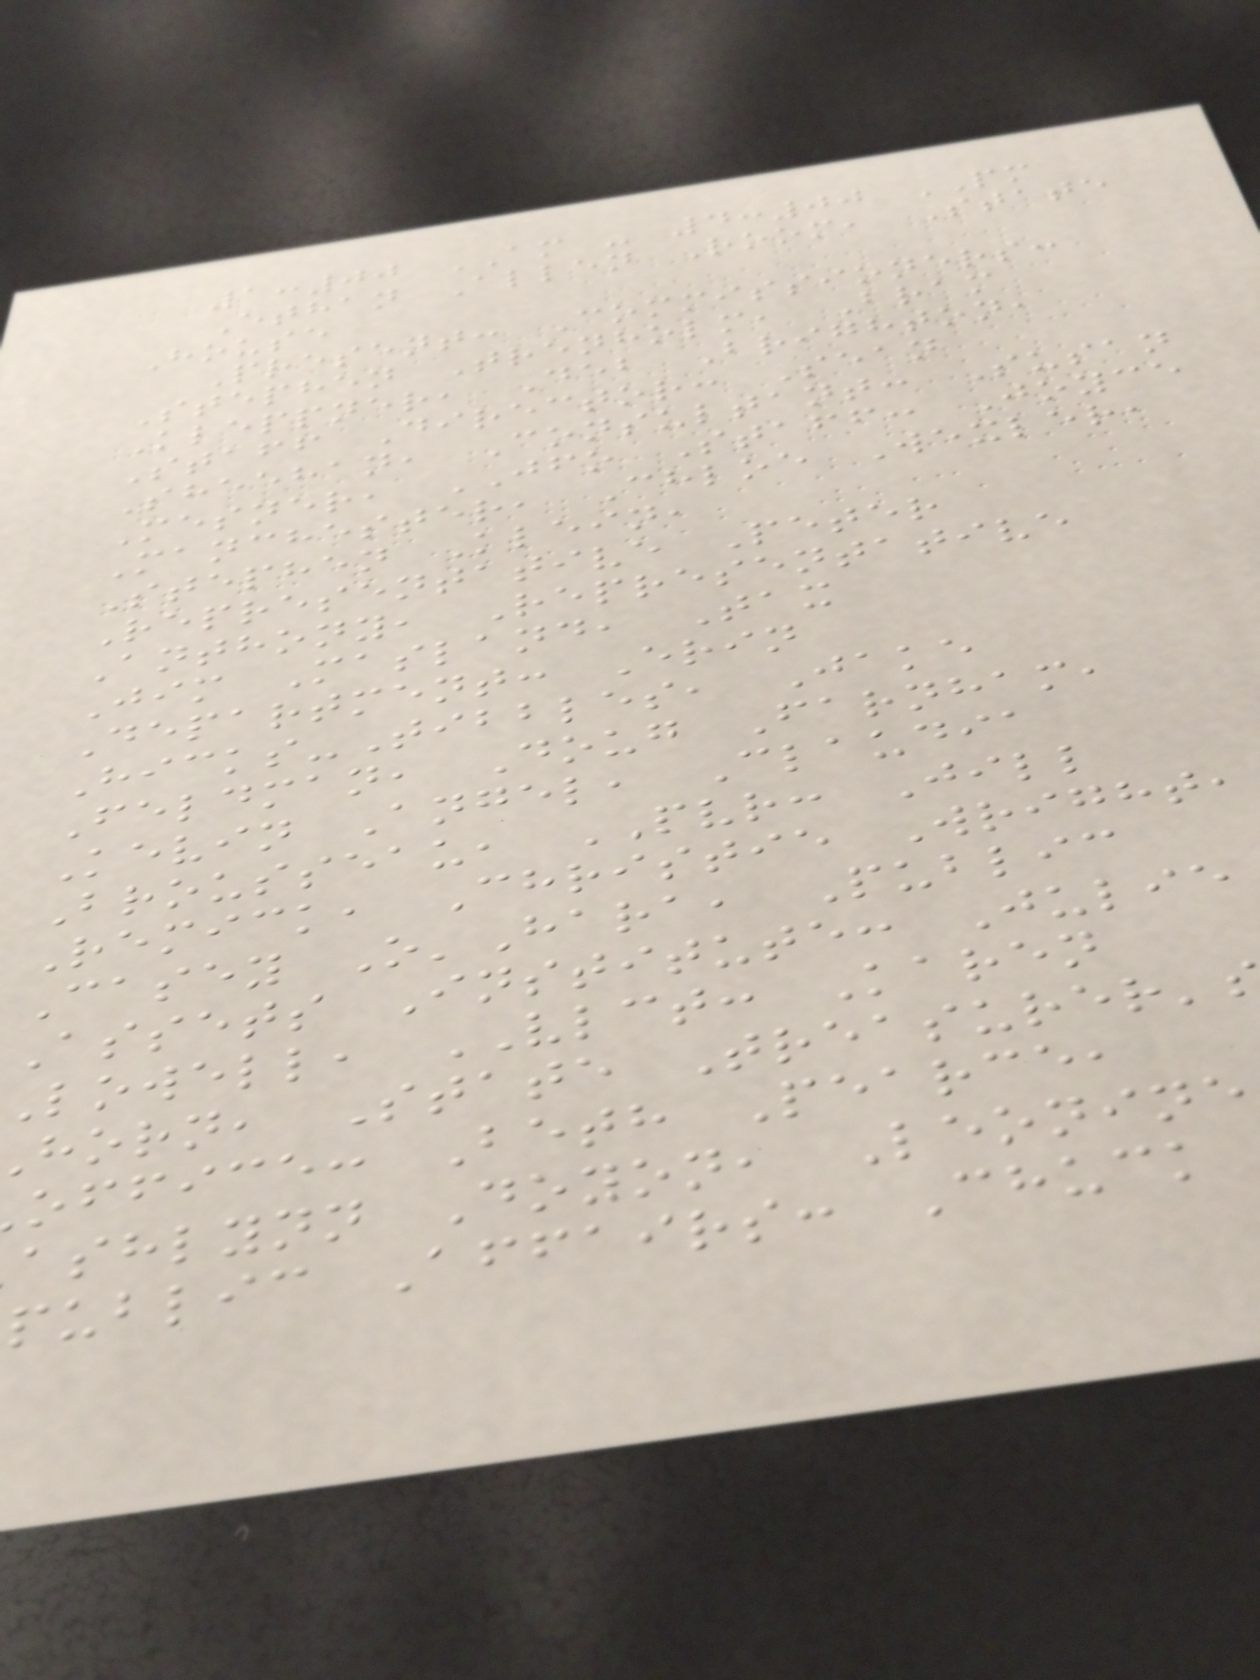1:00 AM - 4:00 PM
Ethan Allen Room, State
House
Present: Commissioners:
Stephen Trenholm, Bram
Kleppner, Deb Brighton,
Staff Director: Sean
Sheehan, Consultant: Susan
Mesner, JFO Staff: Joyce
Manchester, Chloe Wexler,
Stephen Klein,
Representative Peter
Anthony, Representative
Jim Masland, Tax
Department: Erin
Hicks-Tibbles, Jake
Feldman, Doug Farnham,
Kevin Angel, Claudia
Brousseau, PVR: Jill
Remick, Christie Wright,
Casey O'Hara, Public
Assets Institute: Julie
lowell, VLCT: Karen
horn, State Treasurer'
office: Beth Pearce,
ashlynn Doyon, Leonine
public Affairs: Chuck
